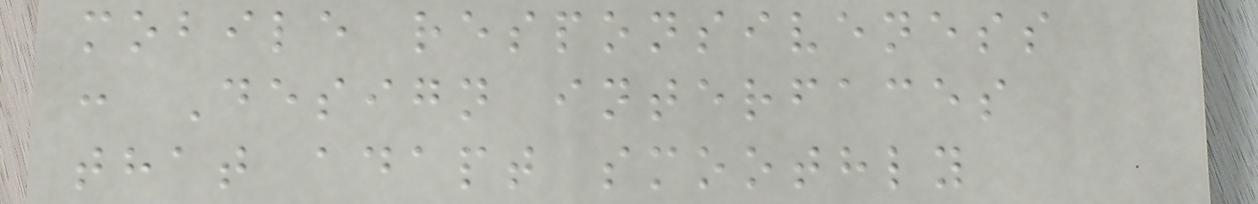mobile responsiveness
: Design interfaces
that adapt smoothly
